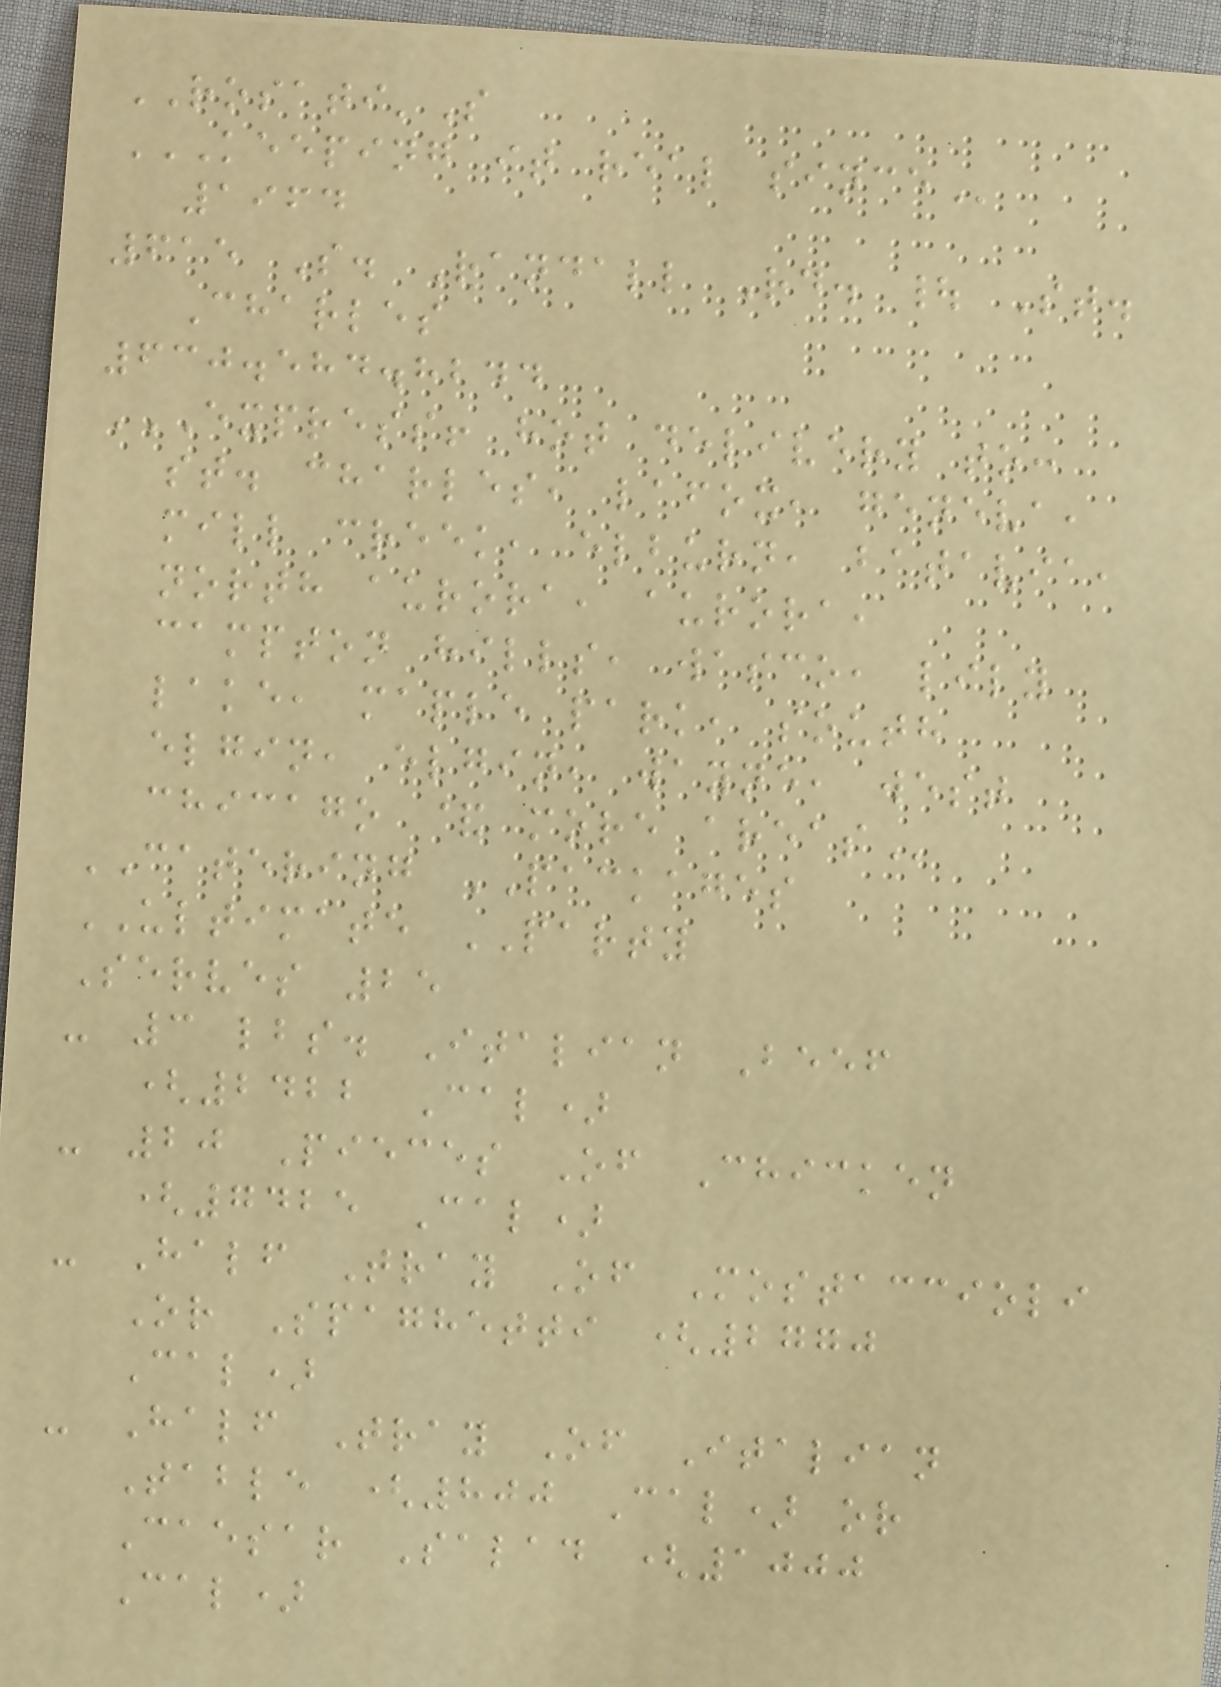ROSATI'S
KEEPING IT REAL SINCE
1964
615 S. Randall Rd. | St.
Charles
630.584.8244
EXPRESS! HOT DELIVERY TO:
ST. CHARLES, LAFOX, GENEVA,
MILL CREEK, ELBURN, BATAVIA,
NORTH AURORA, AURORA,
CAMPTON HILLS, WASCO, LILY
LAKE, MAPLE PARK, SOUTH
ELGIN, ELGIN, WAYNE, WEST
CHICAGO & MORE AREAS
CATERING PACKAGES
ULTIMATE PARTY
Serves 25
- 3 lbs. Italian Beef
(2422 Cal)
- 20 Pieces Of Chicken
(7425 Cal)
- Half Tray Of Mostaccioli
Or Spaghetti (2770
Cal)
- Half Tray Of Italian
Table (800 Cal) or
Caesar Salad (1000
Cal)
